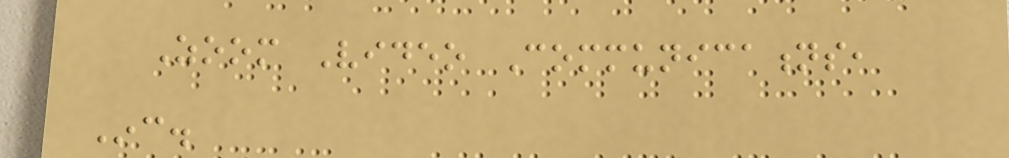Zoom Video Communications,
Inc.
